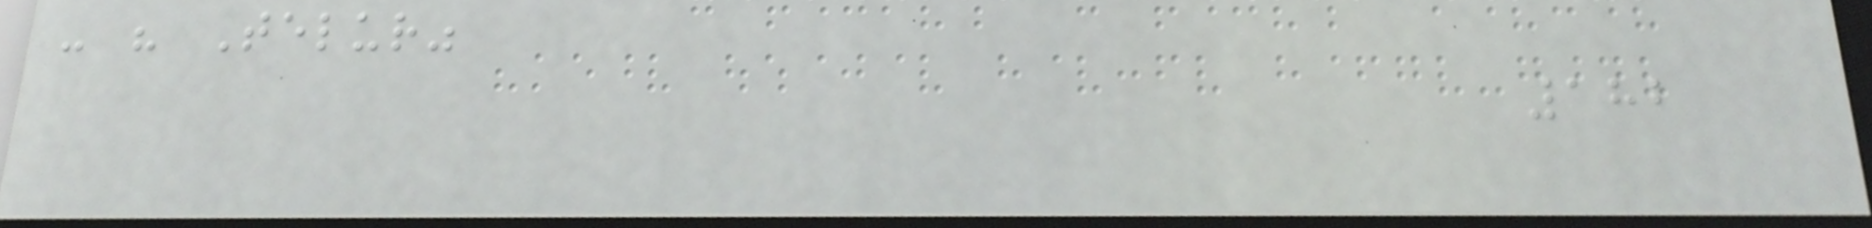- " Telur"
182
